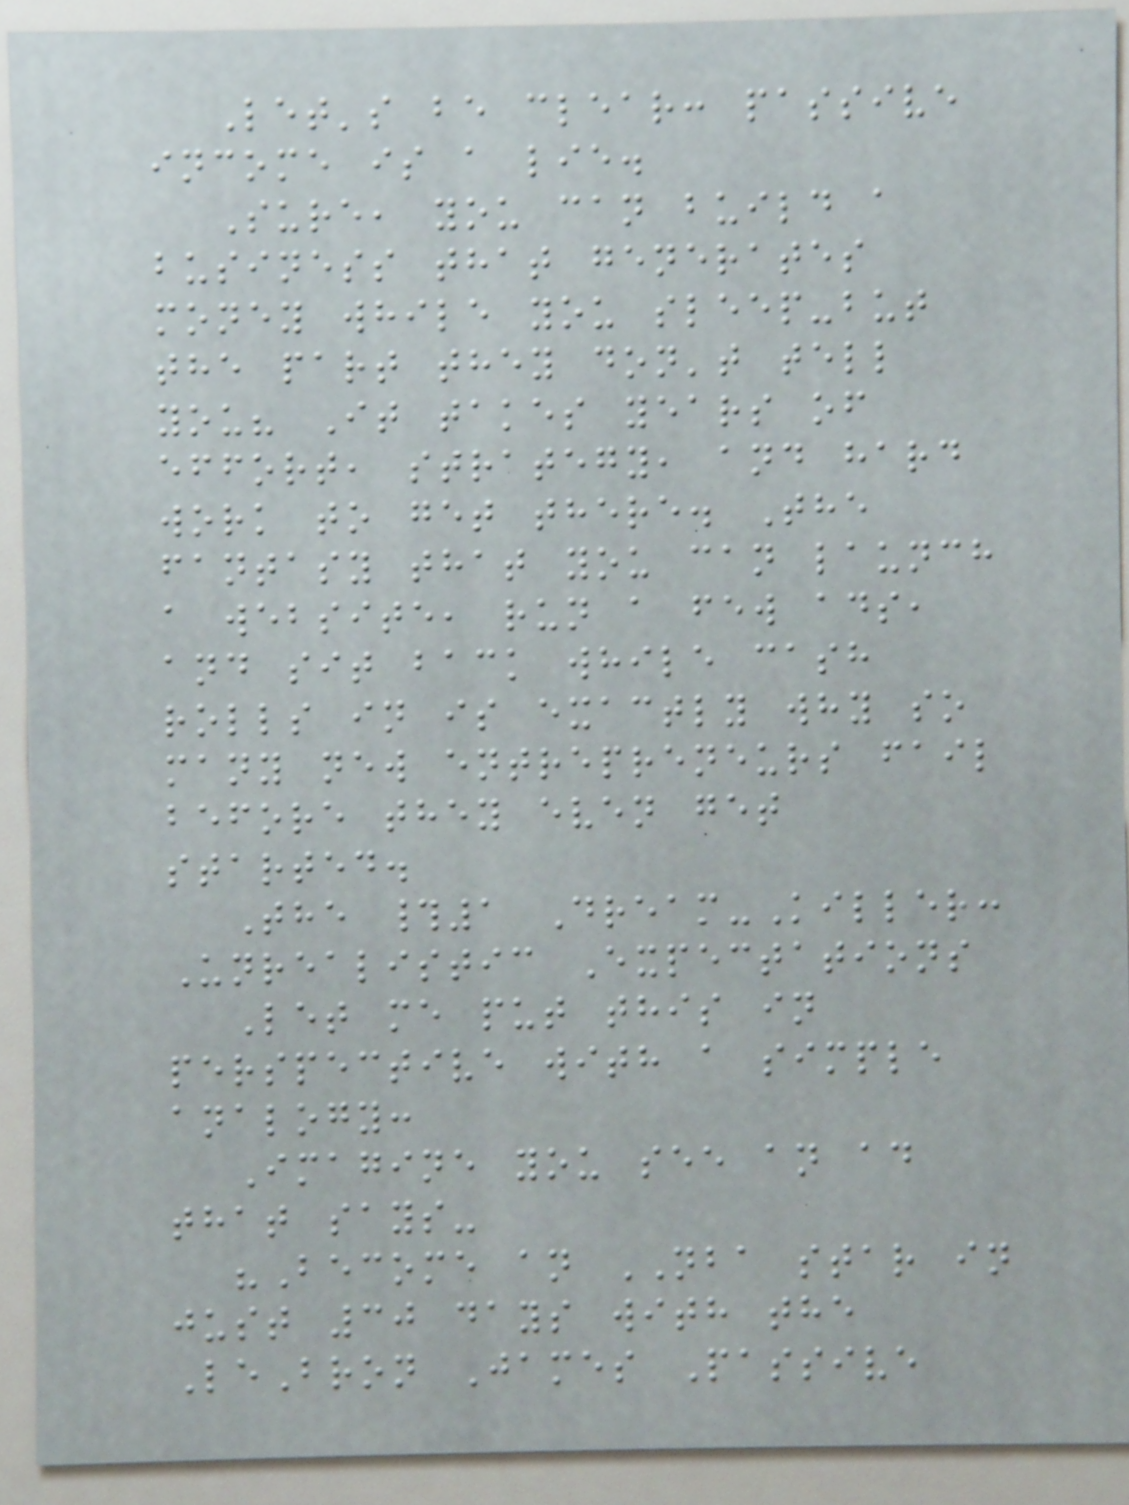Let's be clear: passive
income is a lie.
Sure, you can build a
business that generates
money while you sleep-but
the part they don't tell
you? It takes years of
effort, strategy, and hard
work to get there. The
fantasy that you can launch
a website, run a few ads,
and sit back while cash
rolls in is exactly why so
many new entrepreneurs fail
before they even get
started.
The #1 Dream-Killer:
Unrealistic Expectations
Let me put this in
perspective with a simple
analogy:
Imagine you see an ad
that says-
"Become an NBA star in
just 30 days with the
LeBron James Passive
